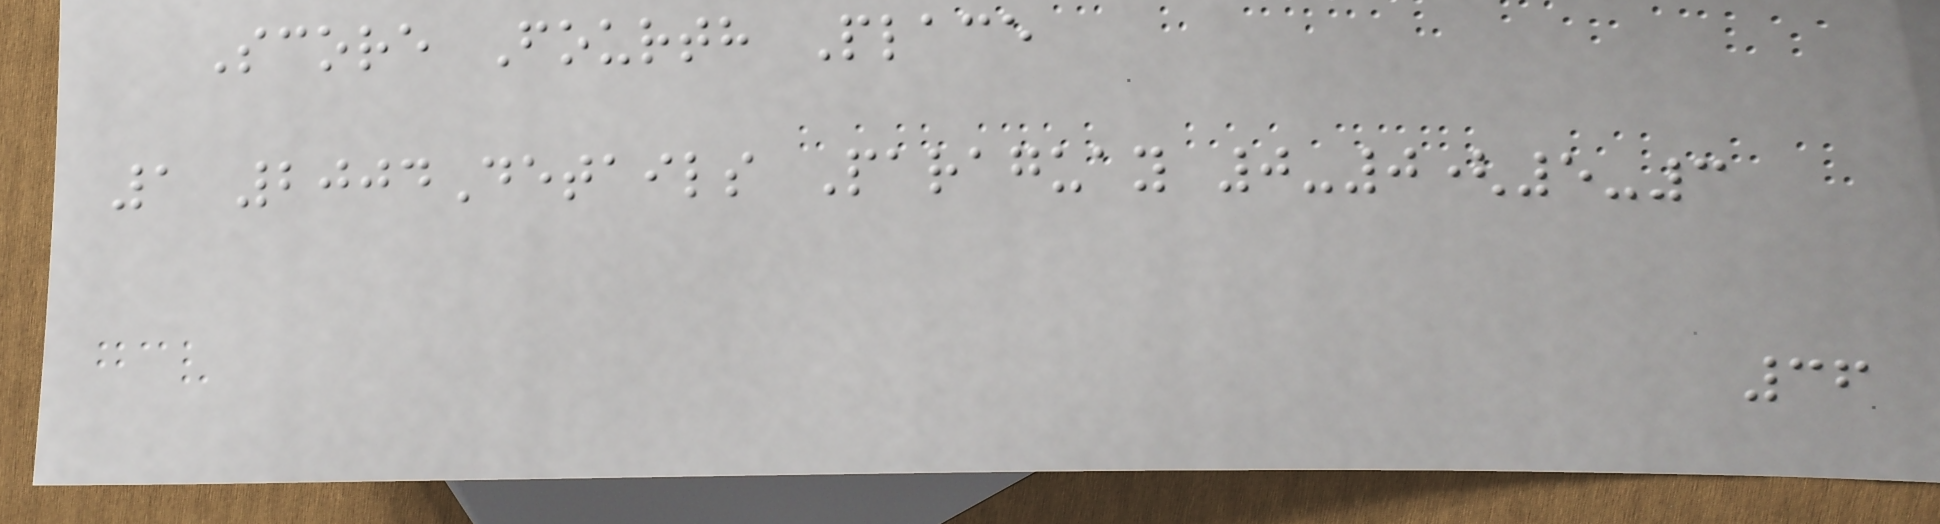Score Fourth Place
1 2004Details Paraguay 0-0(5-3
36
